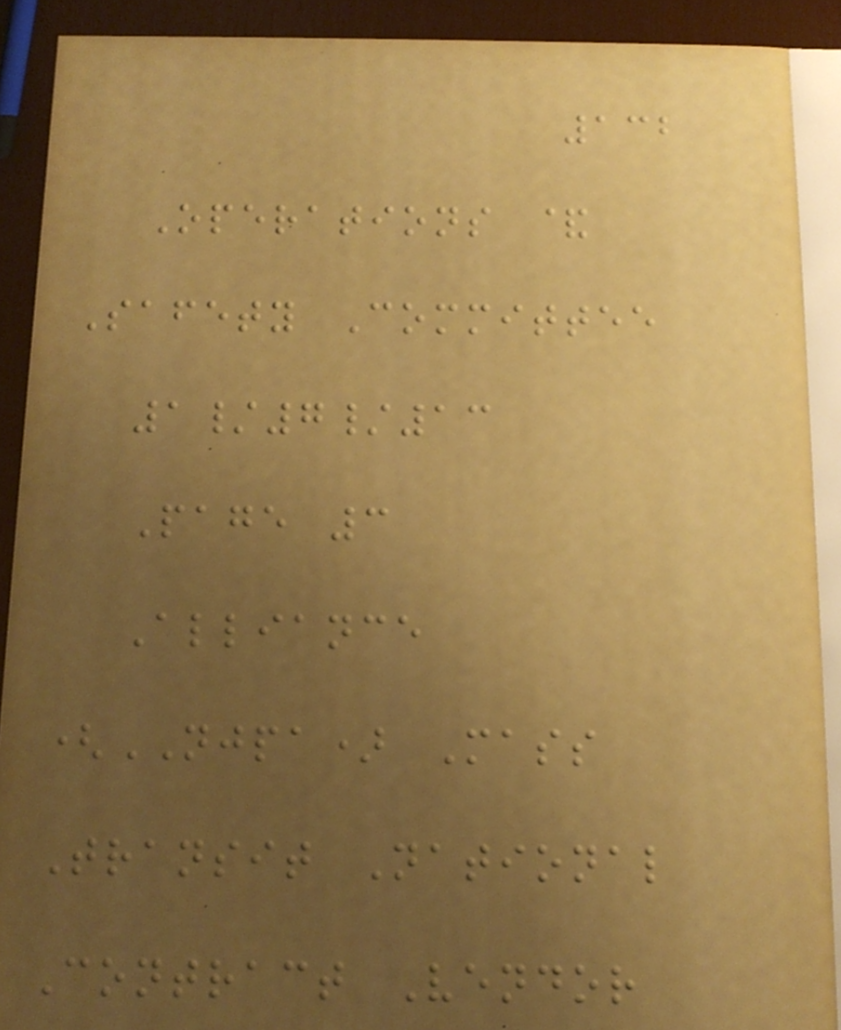132
Operations &
Safety Committee
1/7/13
Page 3
Alliance
(NJPA) Mass
Transit National
Contract Vendor
